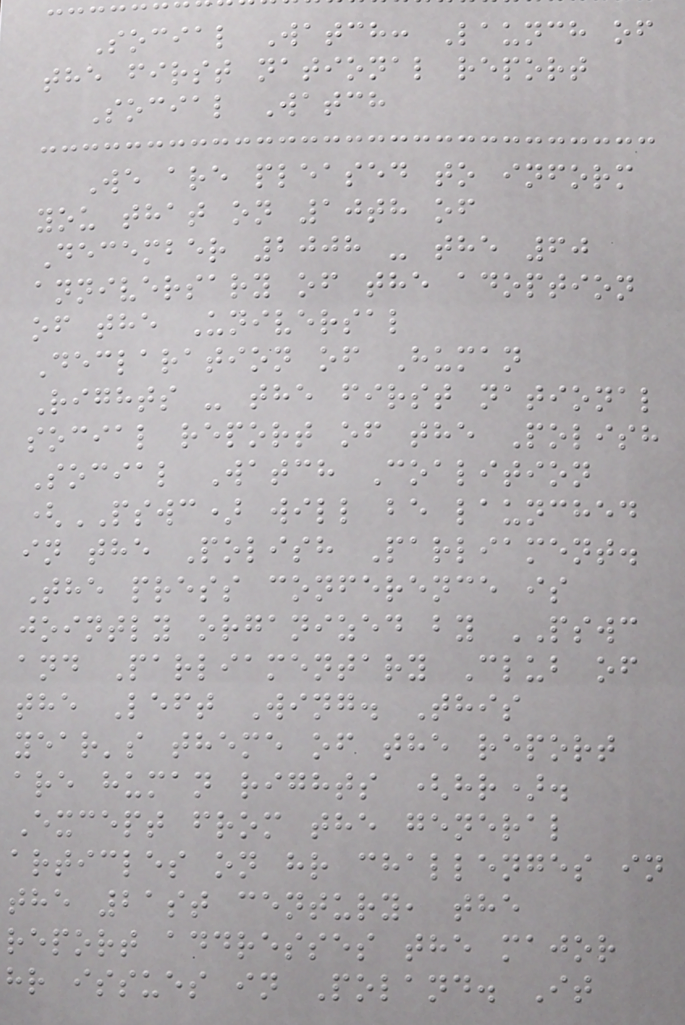Social Watch: Launch of
the first national report
Social Watch
We are pleased to inform
you that on 10th of
December 2008 - the 60
anniversary of the adoption
of the Universal
Declaration of Human
Rights - the first national
social report of the Polish
Social Watch Coalition
(PSWC) will be launched
in the Polish Parliament.
The press conference is
jointly organized by PSWC
and Parliamentary Club of
the Left Wing. This
year's theme of the report
are human rights (hr).
Except from the general
articles on hr challenges in
the 21st century, the
report addresses the major
hr issues in Poland. It
